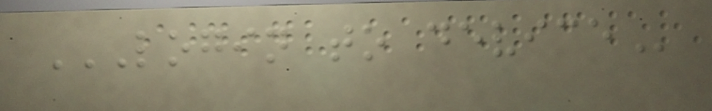LOGIN TO DEVICE
